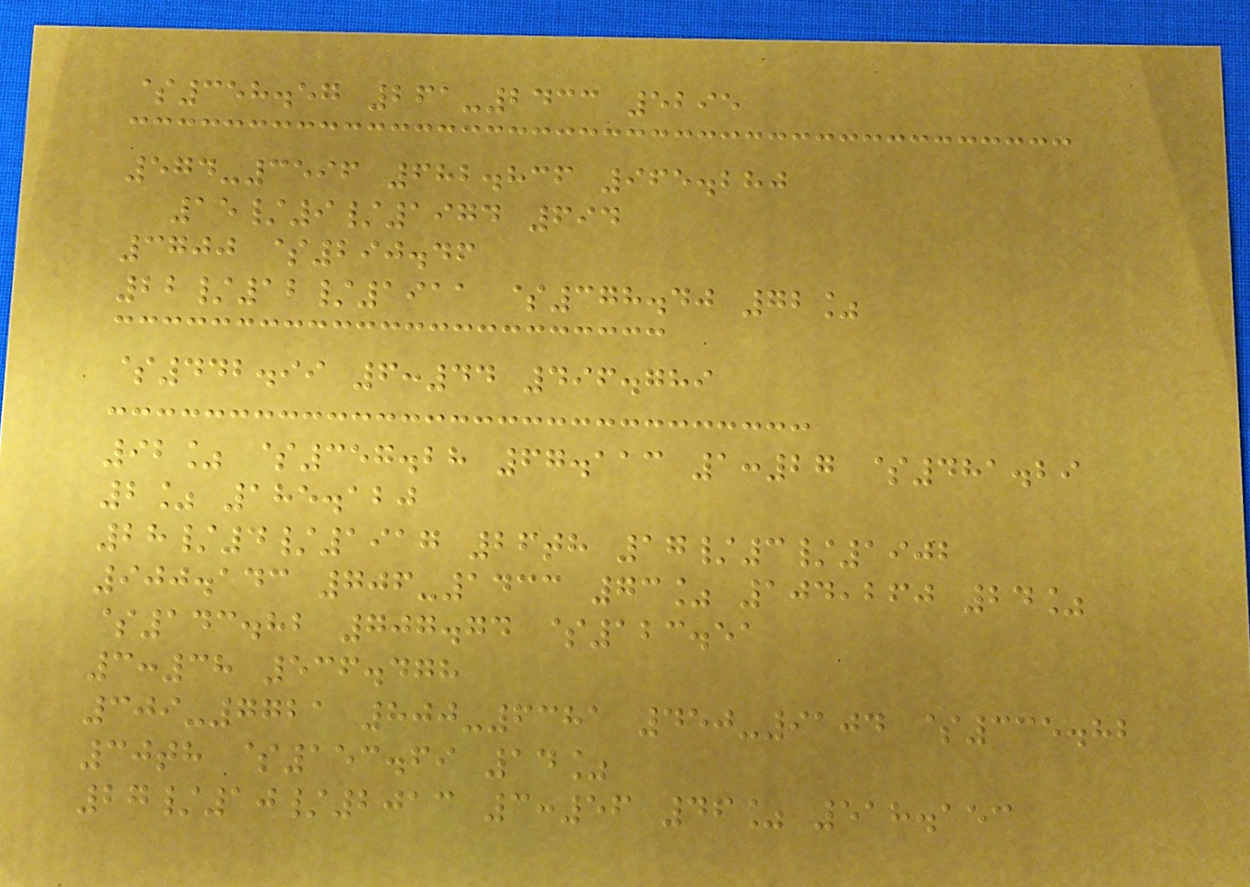$358.57 261-2433 5295
574-3596 682.836 965.280
15/9/1974 694
3700 $290.46
22/12/1911 $378.40 72%
$442.99 6:44 496.789
92% $357.28 67.113 1:27 $481.29
2% 185.120
28/4/1917 26th 17/3/1902
900.143 706-1433 73% 104,260 24%
$143.82 707.74 $123.51
3:38 536.478
309-7721 800-6381 450-9104 $335.82
30th $153.69 14%
27/10/2013 3:56 46% 518.153
